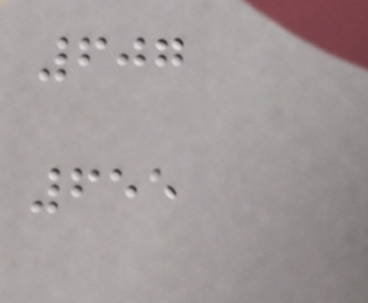607
655
